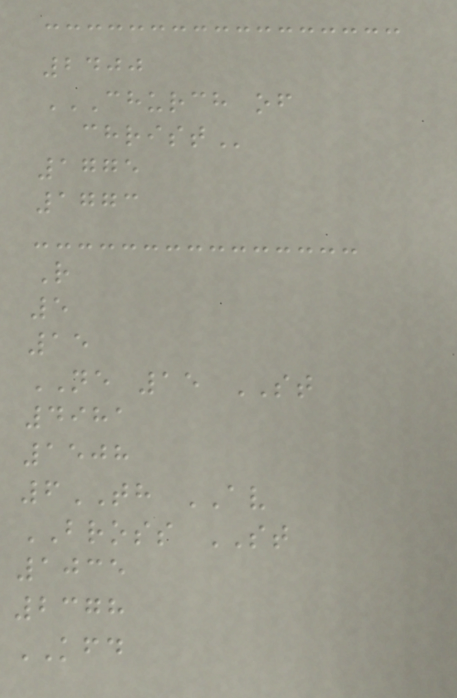2400
CHURCH OF
CHRIST
1775
1773
R
5
15
NE 15 ST
4981
1508
6TH AV
BROSS ST
1035
2378
KFD
